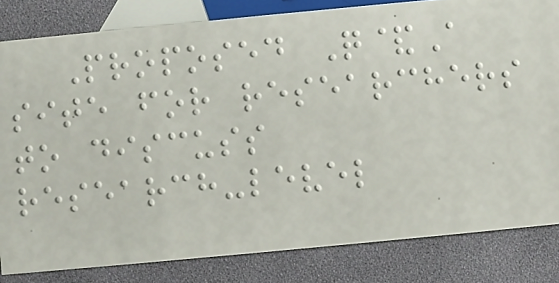Proposed Q&A
site for researchers
to discuss
research-level
